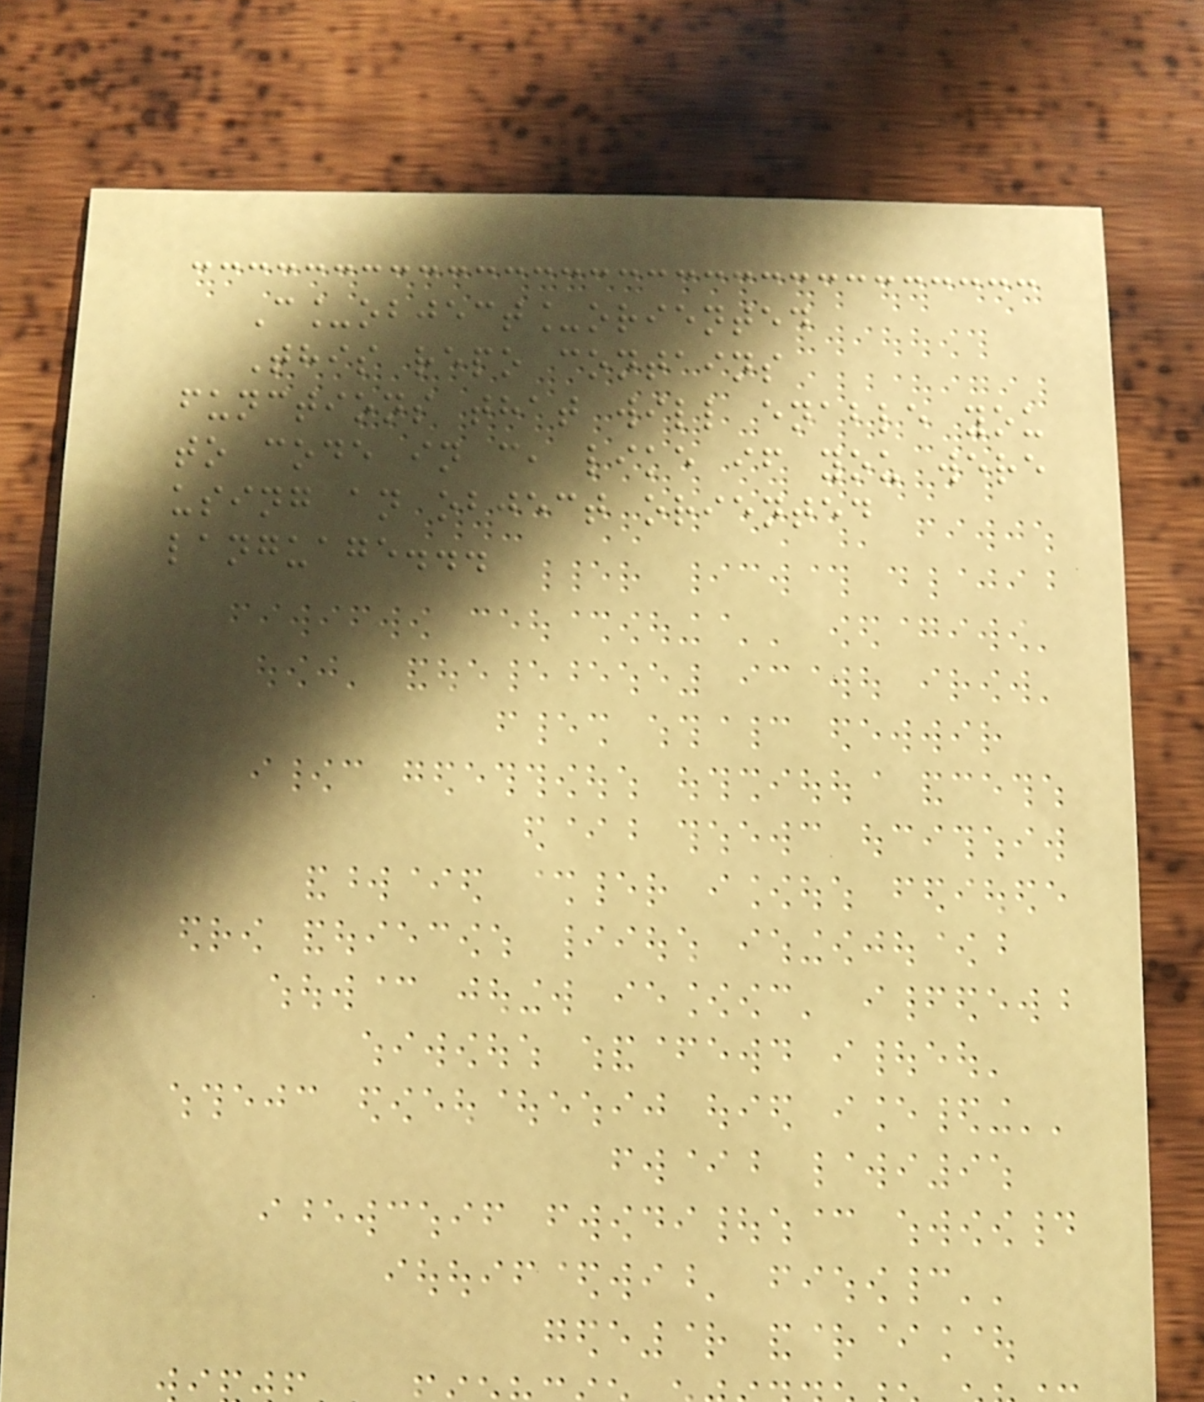C_object_oriented
This repo contains
functions that will enable you
to code in c, like if you were
using an object oriented
language...
